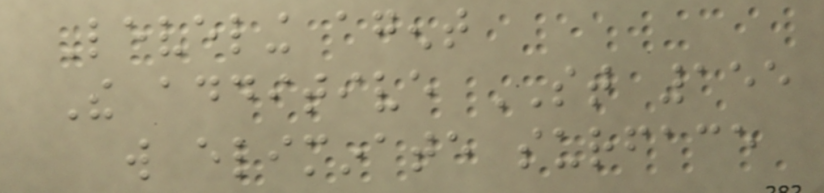Leveling agent
The additive ST 155
will eliminate surface
